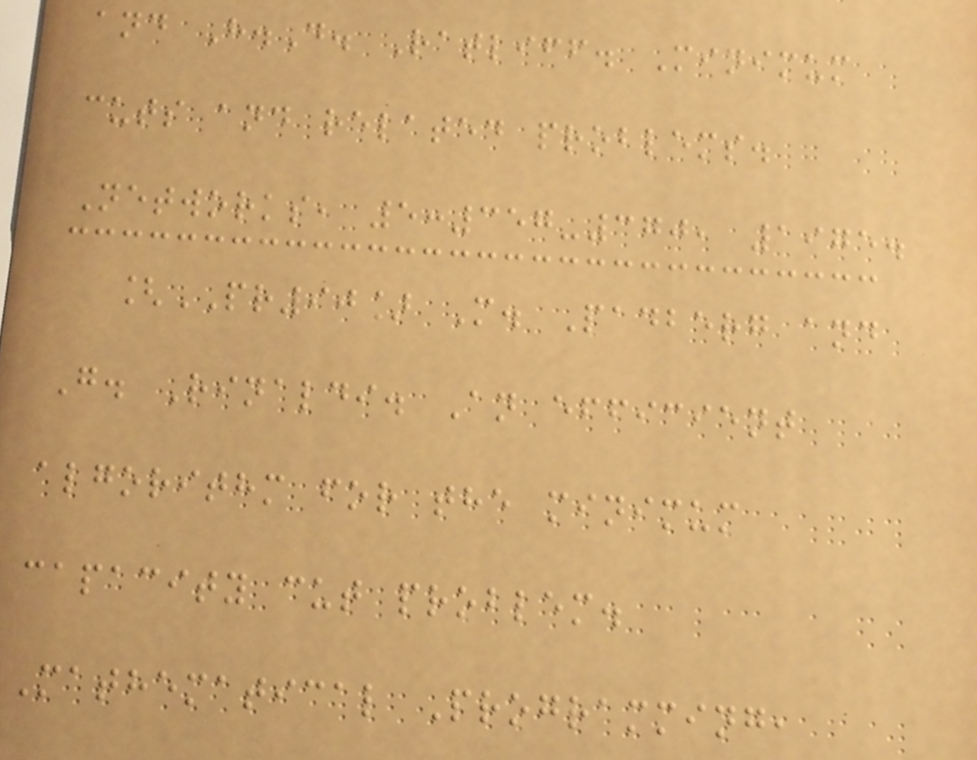and H.D. Ratliff. Minimum
cuts and related problems.
Networks, 5:357-370, 1975.
[PR90] M. Padberg and
G. Rinaldi. An efficient
algorithm for the minimum
capacity cut problem.
Mathematical Programming,
